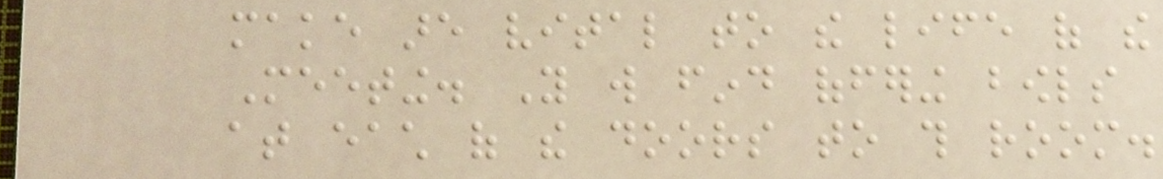make are vital to the life of the
Meeting. You will find offering bowls
at each of the doors to this room.
